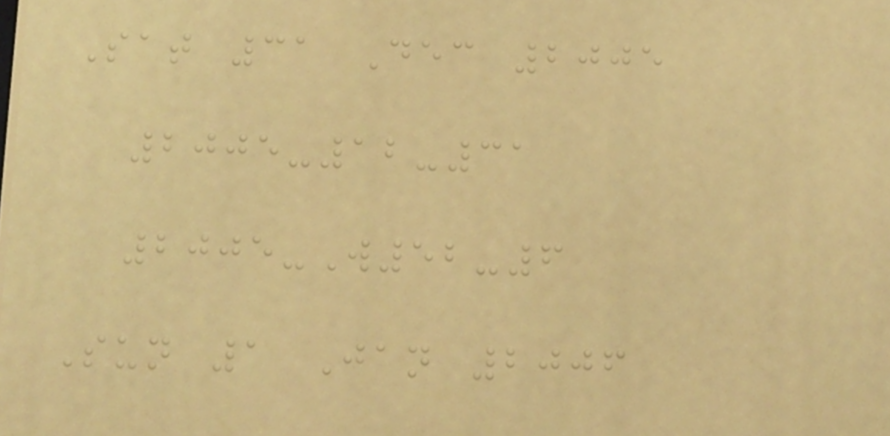Sat 31 Dec 2005
2005-12-31
2005-W52-6
Sun 1 Jan 2006
